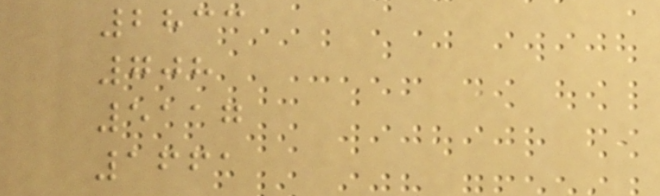2833
708
5117
1661
